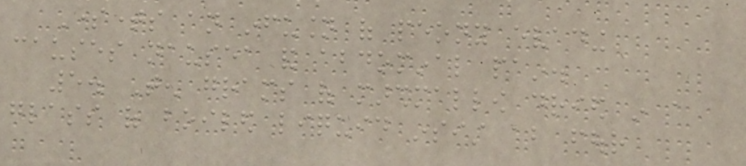Sometimes an infusion of peony evading
causes nausea and abdominal pain.
5. Ten grams of marshmallow dried in a
glass of boiled liquid insist about four
